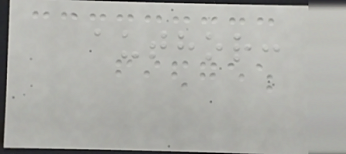author:
